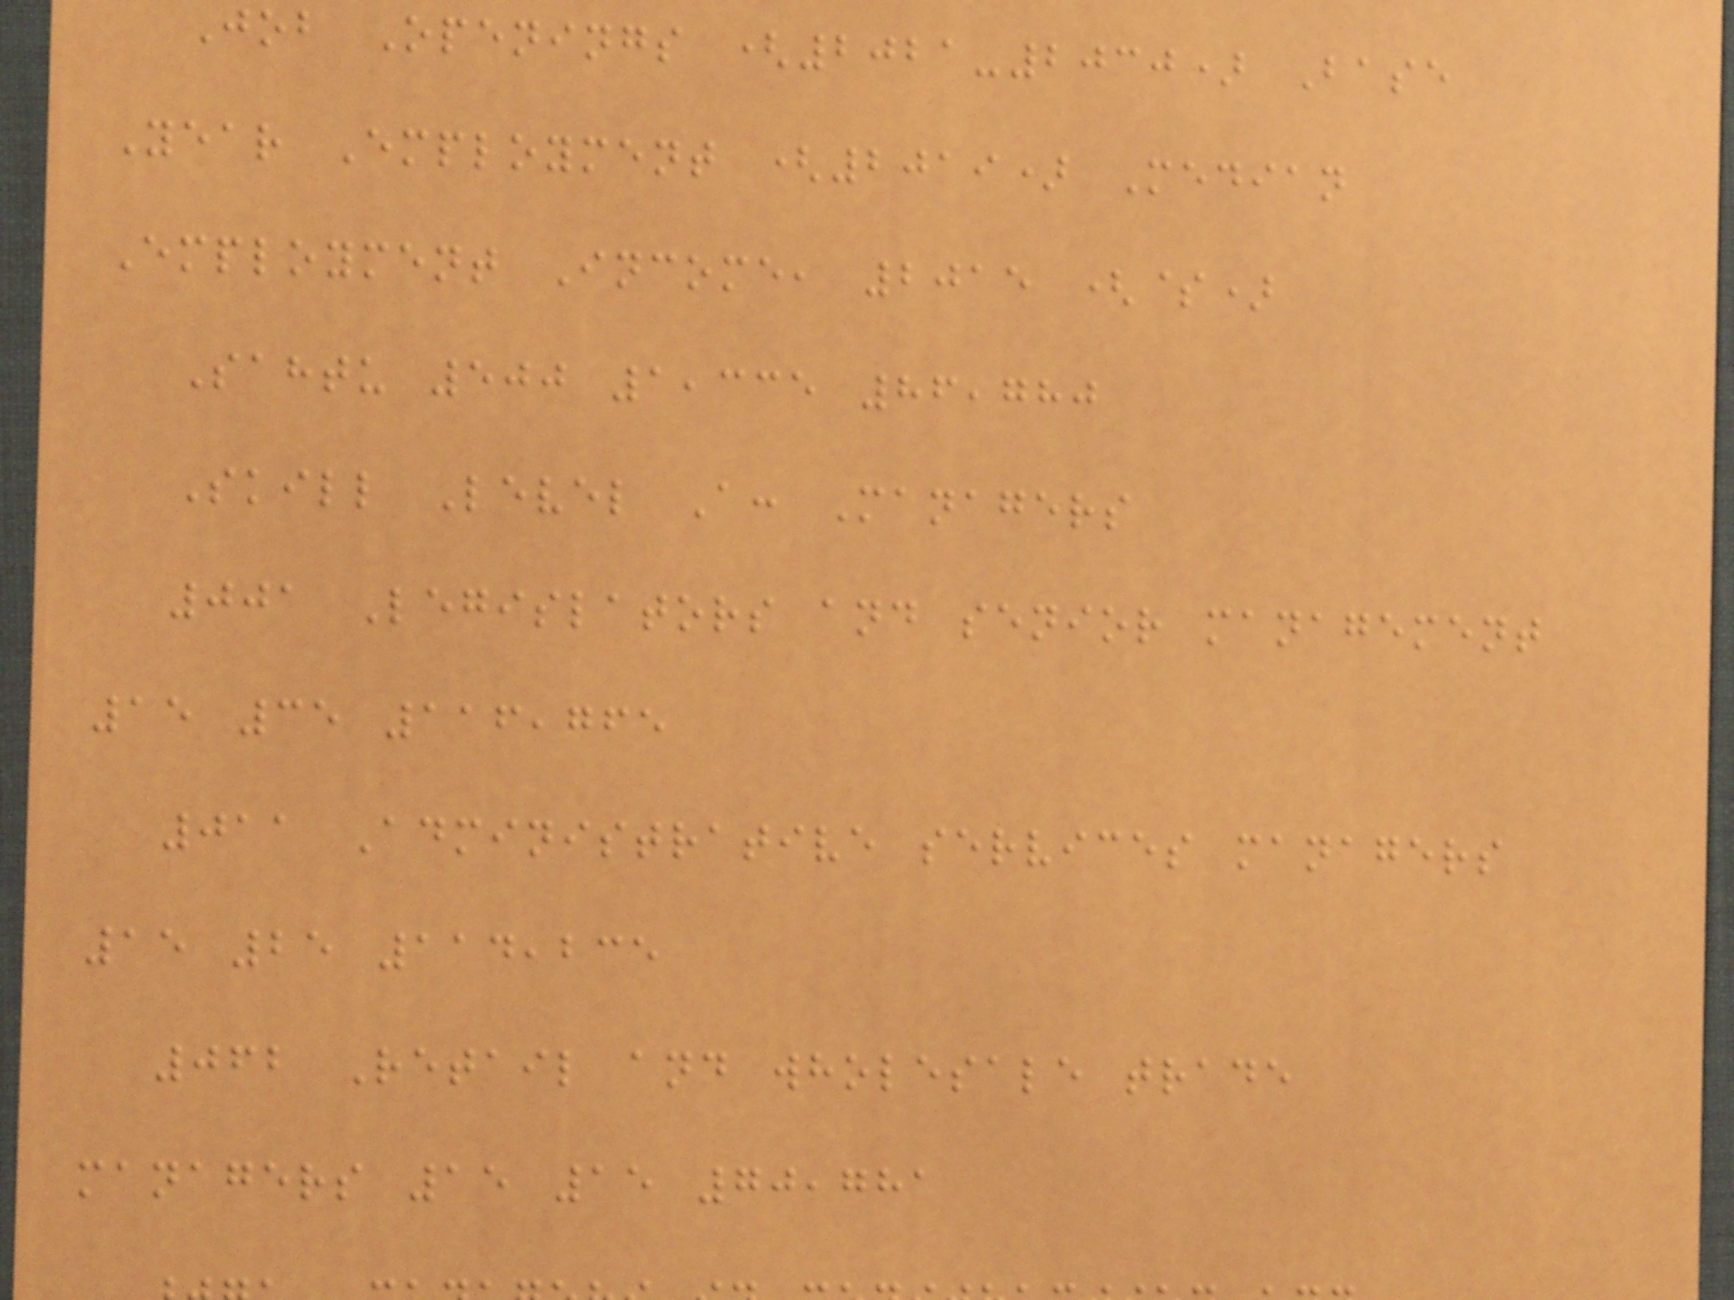Job Openings (2021-2030) Base
Year Employment (2019) Median
Employment Income, 2015 ($)
Sahtu 500 1,335 86,780
Skill Level A: Managers
001 Legislators and senior management
15 35 116,765
011 Administrative services managers
15 25 114,235
062 Retail and wholesale trade
managers 15 15 70,781
